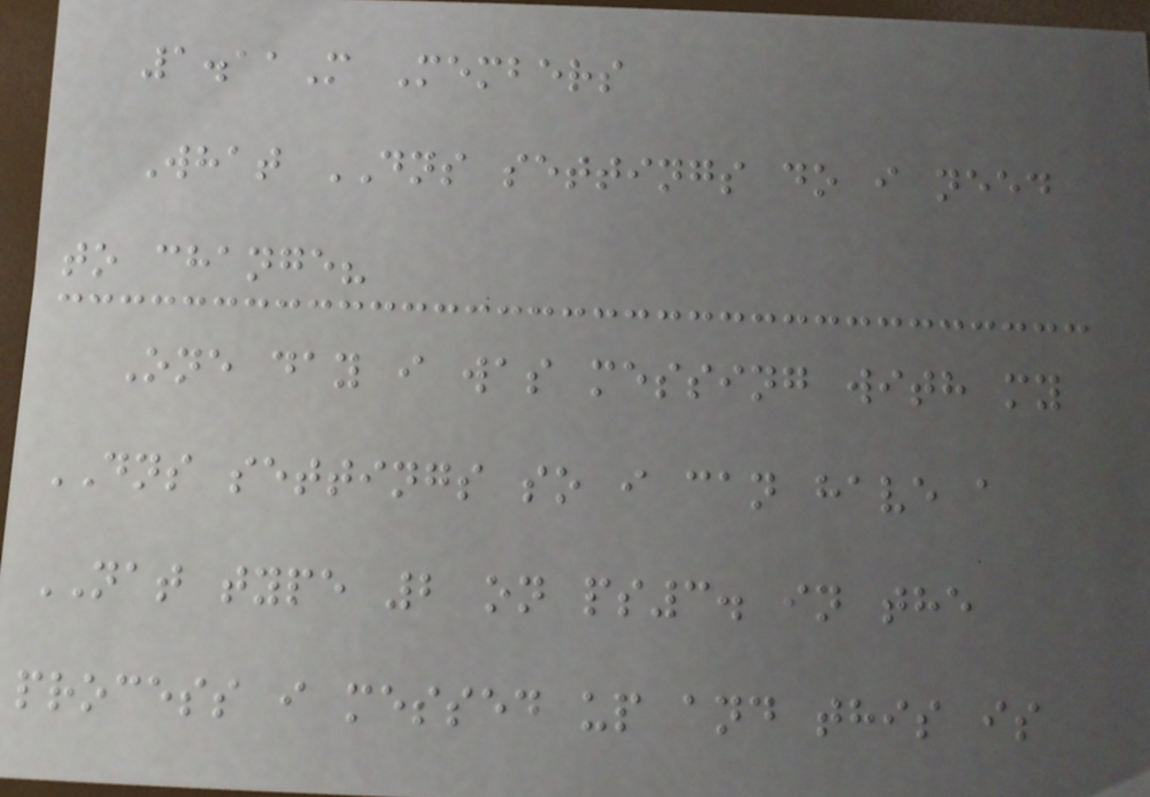1.11M Members
What DNS settings do i need
to change?
One day i was messing with my
DNS settings so i can have a
NAT type 2 on ps3. in the
process i messed up and this is
